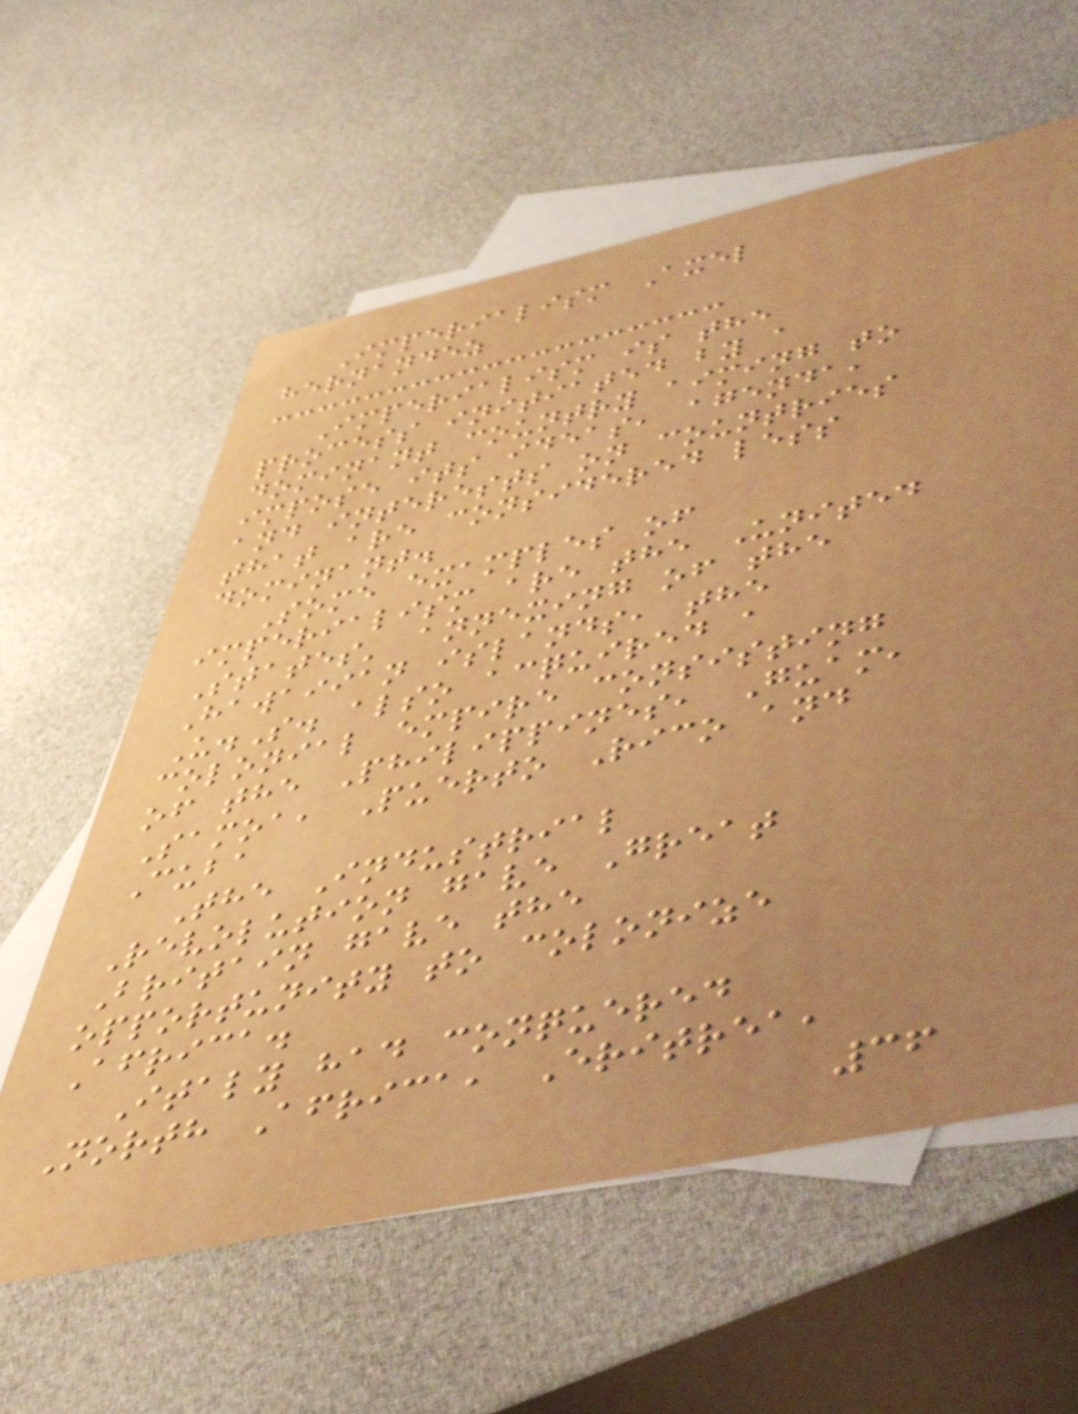Imperialism Axel
hernandez
Imperialism is the
process initiated by a
dominant country aiming to
impose its ideas, agenda,
and interests on countries
that are considered less
dominant.
Some examples of
imperialism are the United
States' annexing of the
Hawaiian islands, the
U.S. also acquired a
colonial empire consisting
of the Philippines, Guam,
Samoa, Puerto Rico and
Cuba
The Industrial
Revolution gave Great
Britain gave the
opportunity to colonize
Africa.
Italy had conquered
North Africa, Eritrea,
36
